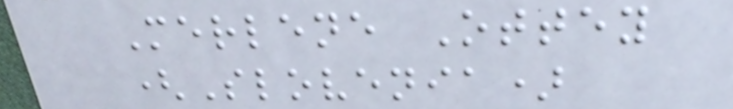Merlene Ottey
(Slovenia)
